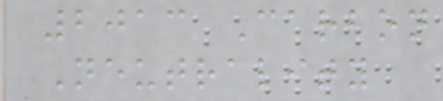2013 Carbon
Neutrality
